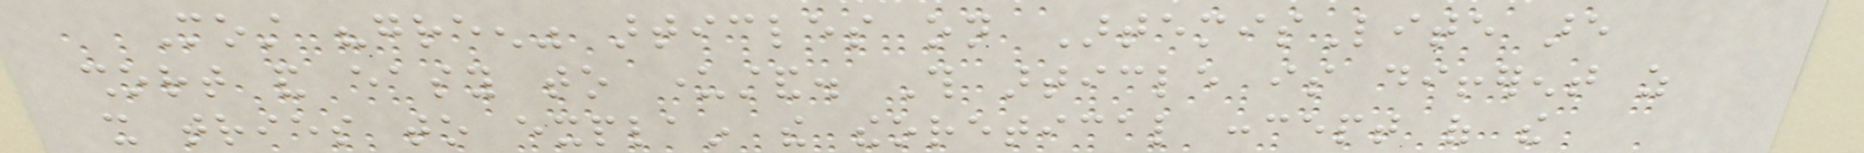Most "green" articles on ArtemisLite are
short and easy to understand. This article is different as
it tries to explain the theoretical concept of the
